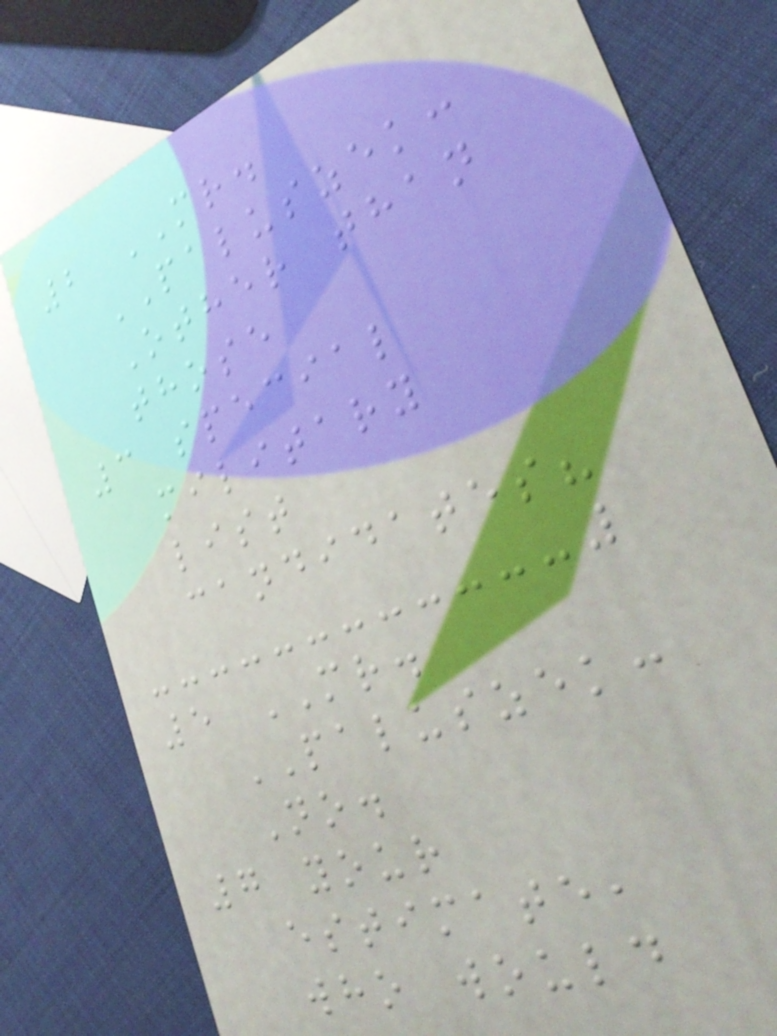2 MR.
PALUSZEK:
Other than
those
3 special
military
list
candidates?
5 MR.
PALUSZEK:
No.
7 your
estimate,
who would
